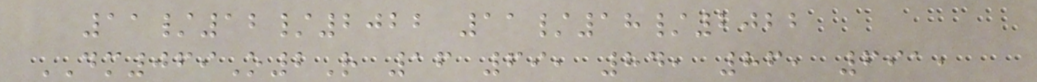11/12/2022 11/18/2022
DM069O2R 16 69, 84, 86, 691,
